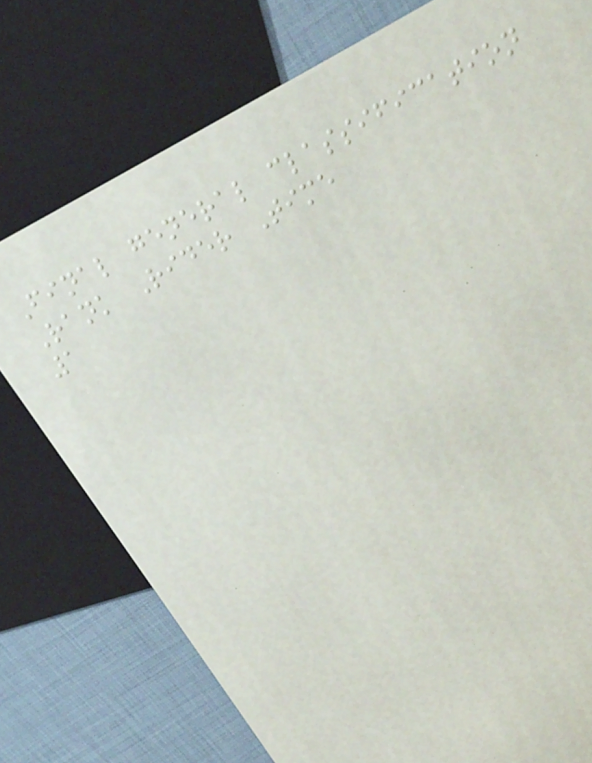Final general classification
Rank Rider Time
1
